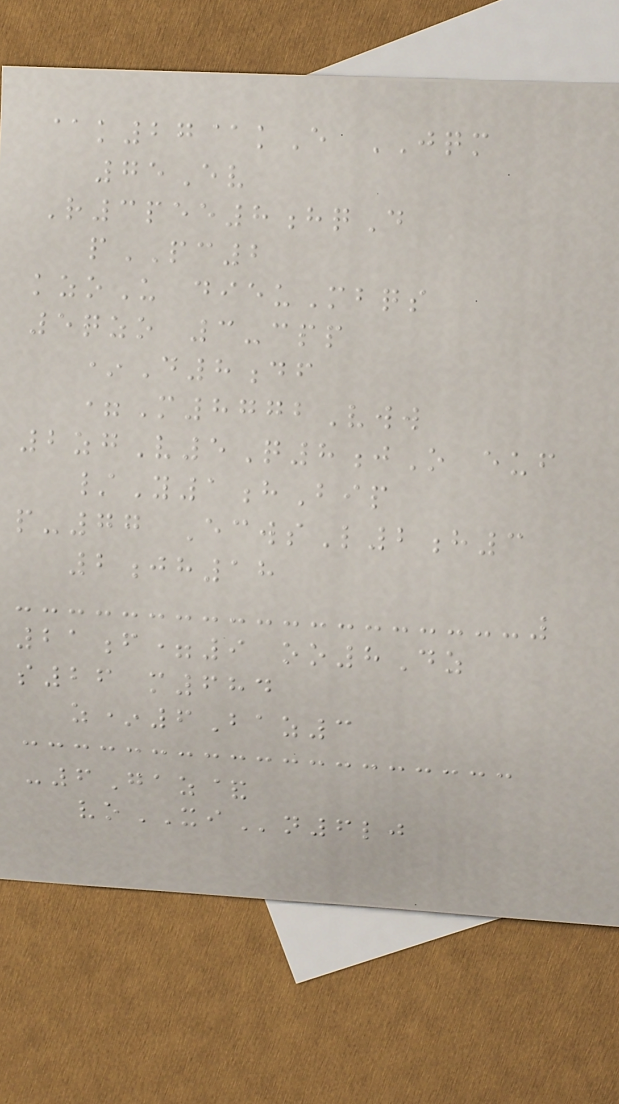@k27@kE JQM
75Ev
R3pee8hqD
pPC2
kzoU dieuMbqs
5qzo 3-cpp
*D8df
=M8772Vww
2zgV5Q8jO euf
/Y1hBip
p-77 EcwsL2h3
2jh18
21f=9 oo8Dz
s26 m684
z*6Baz3
-6Gaz&
voXIn6lj
